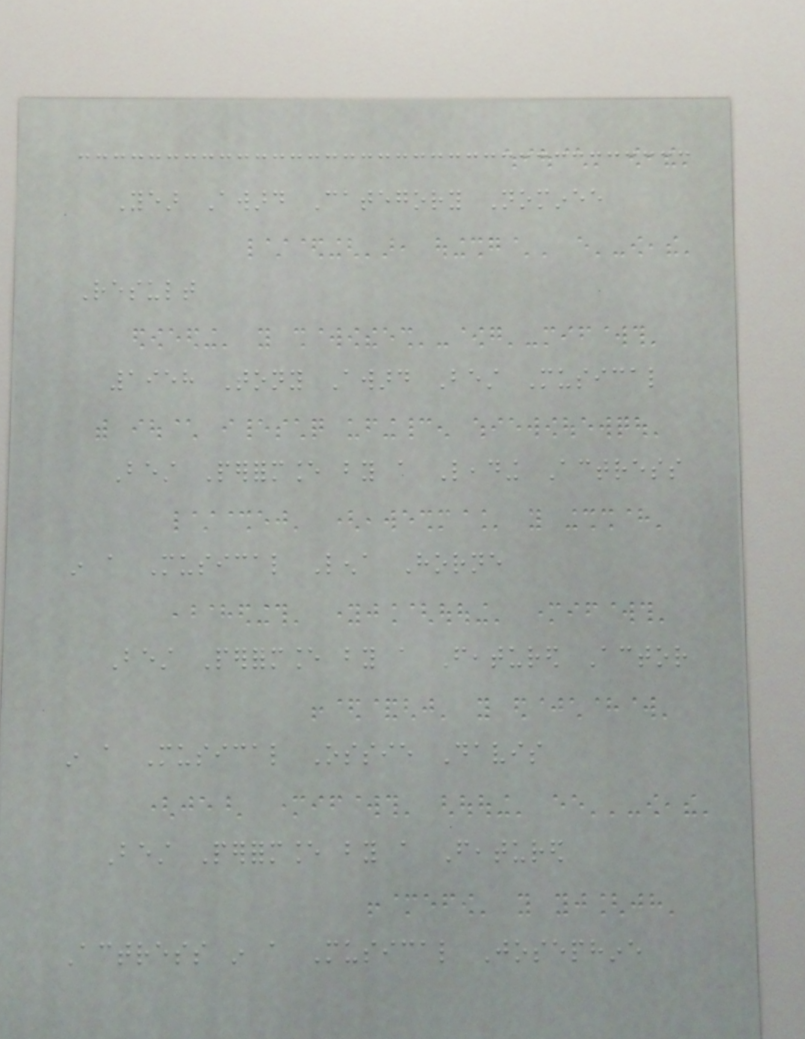Year Award Category Nominee
Result
1958 Tony Award Best Musical
Best Performance by a Leading Actress
in a Musical Lena Horne
Best Performance by a Featured Actor
in a Musical Ossie Davis
Best Performance by a Featured
Actress in a Musical Josephine
